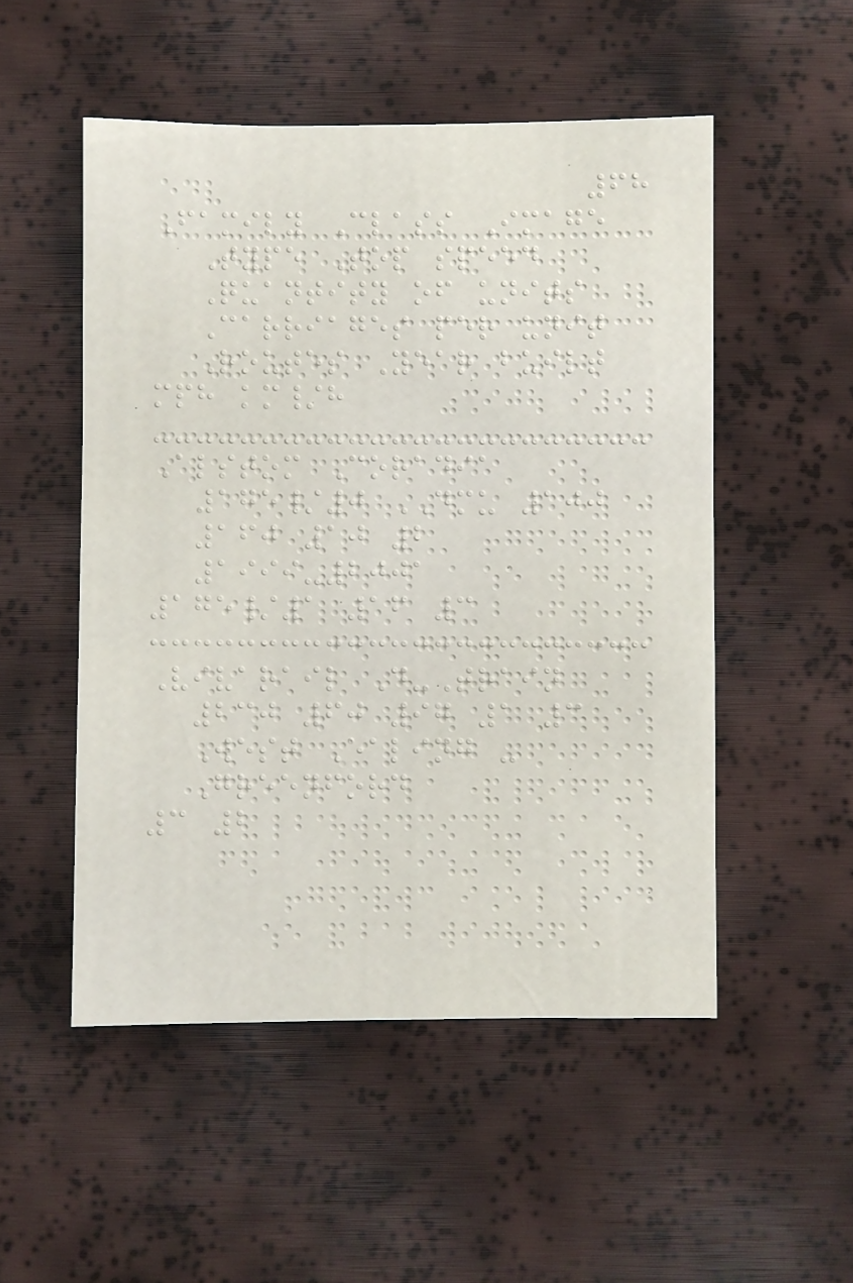68
Family Class Image
Type Top speed
Quantity of units
Carriages per unit
Routes Year built
mph km/h
Alstom Coradia
175/0 DMU 100
160 10 2
1999-2001
175/1 16 3
Vivarail D-Train
230 60 97 1 3
West Ealing -
Greenford
3 2
